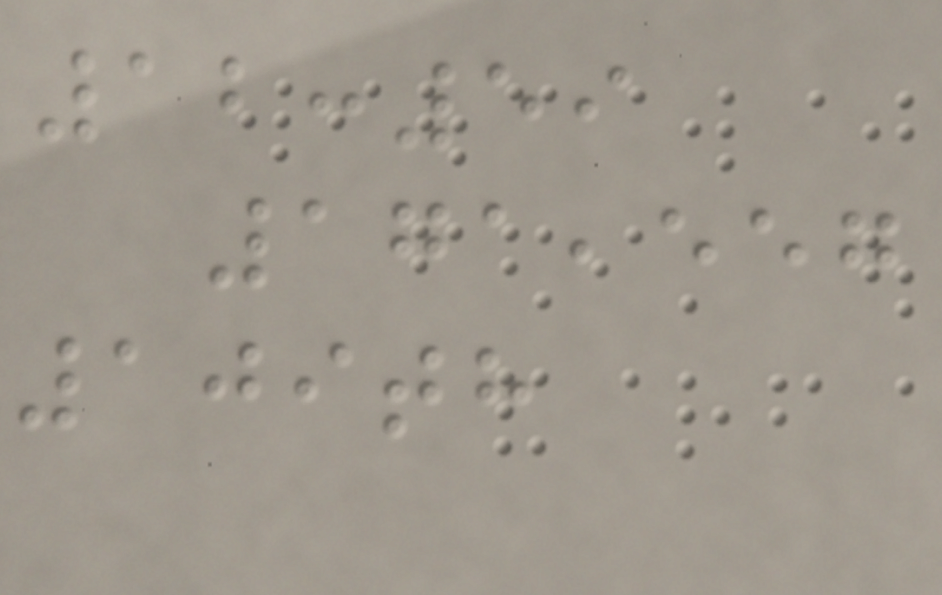12:59
171,557
109th
